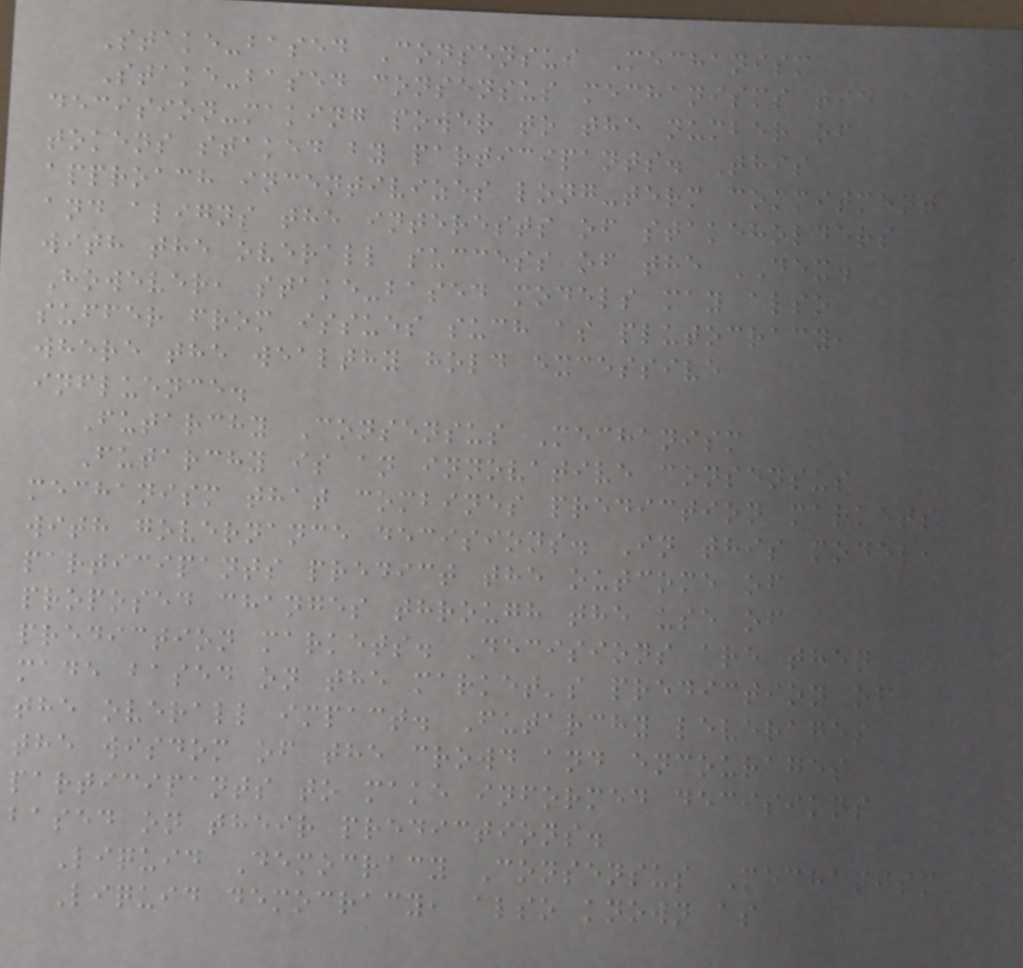Stake-based Consensus Mechanism
Stake-based consensus mechanisms tie
decision-making power to the number of
tokens staked by participants. This
approach incentivizes long-term commitment
and aligns the interests of stakeholders
with the overall success of the DEX.
However, stake-based models may also
suffer from issues such as plutocracy,
where the wealthy hold excessive
influence.
Futarchy Consensus Mechanism
Futarchy is an innovative consensus
mechanism that combines prediction markets
with governance decisions. In this model,
participants predict the outcome of
proposed changes through the use of
prediction markets. Decisions are then
made based on the market's prediction of
the overall impact. Futarchy leverages
the wisdom of the crowd and encourages
participants to make informed decisions
based on their predictions.
Liquid Democracy Consensus Mechanism
Liquid democracy, also known as
